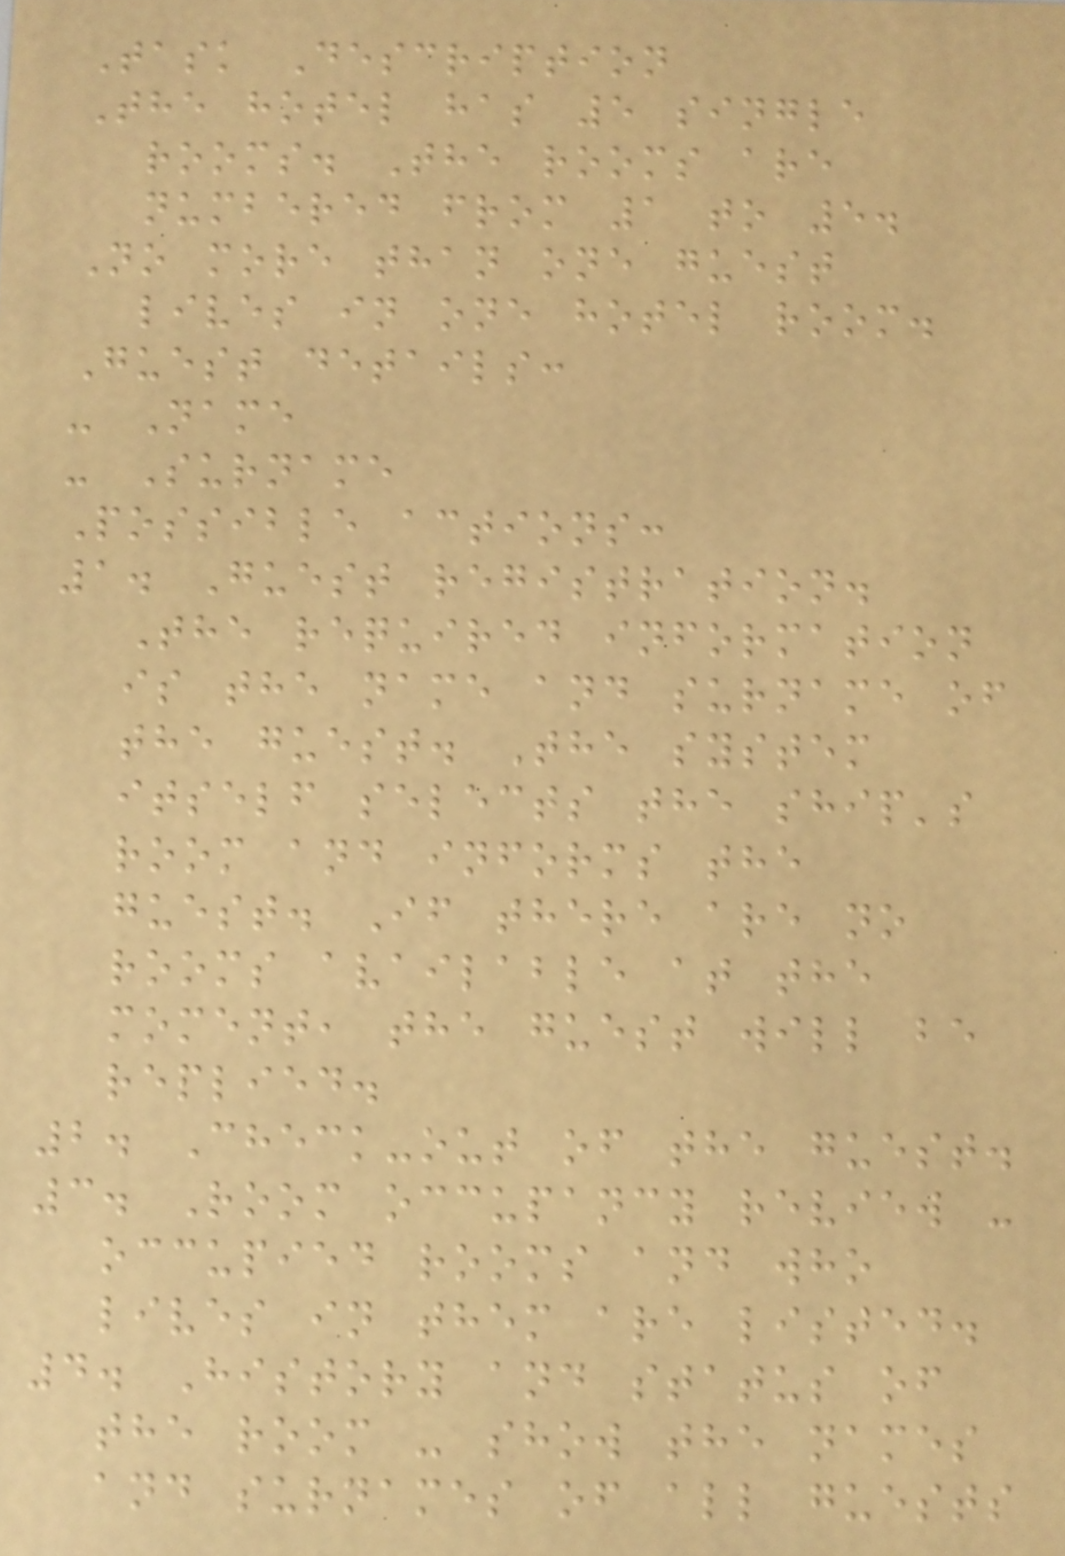Task Description
The hotel has 5 single
rooms. The rooms are
numbered from 1 to 5.
No more than one guest
lives in one hotel room.
Guest details:
- Name
- Surname
Possible actions:
1. Guest registration.
The required information
is the name and surname of
the guest. The system
itself selects the ship's
room and informs the
guest. If there are no
rooms available at the
moment, the guest will be
replied.
2. Check-out of the guest.
3. Room occupancy review -
occupied rooms and who
lives in them are listed.
4. History and status of
the room - show the names
and surnames of all guests
